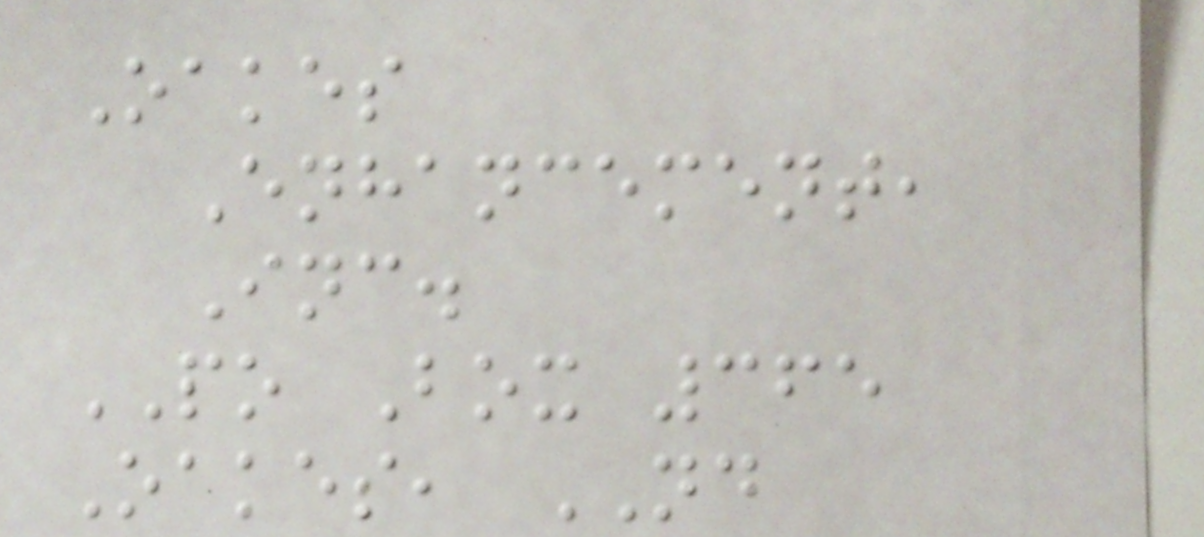Oakes
Enhancement,
Inc.
PO Box 365
Oakes, ND
